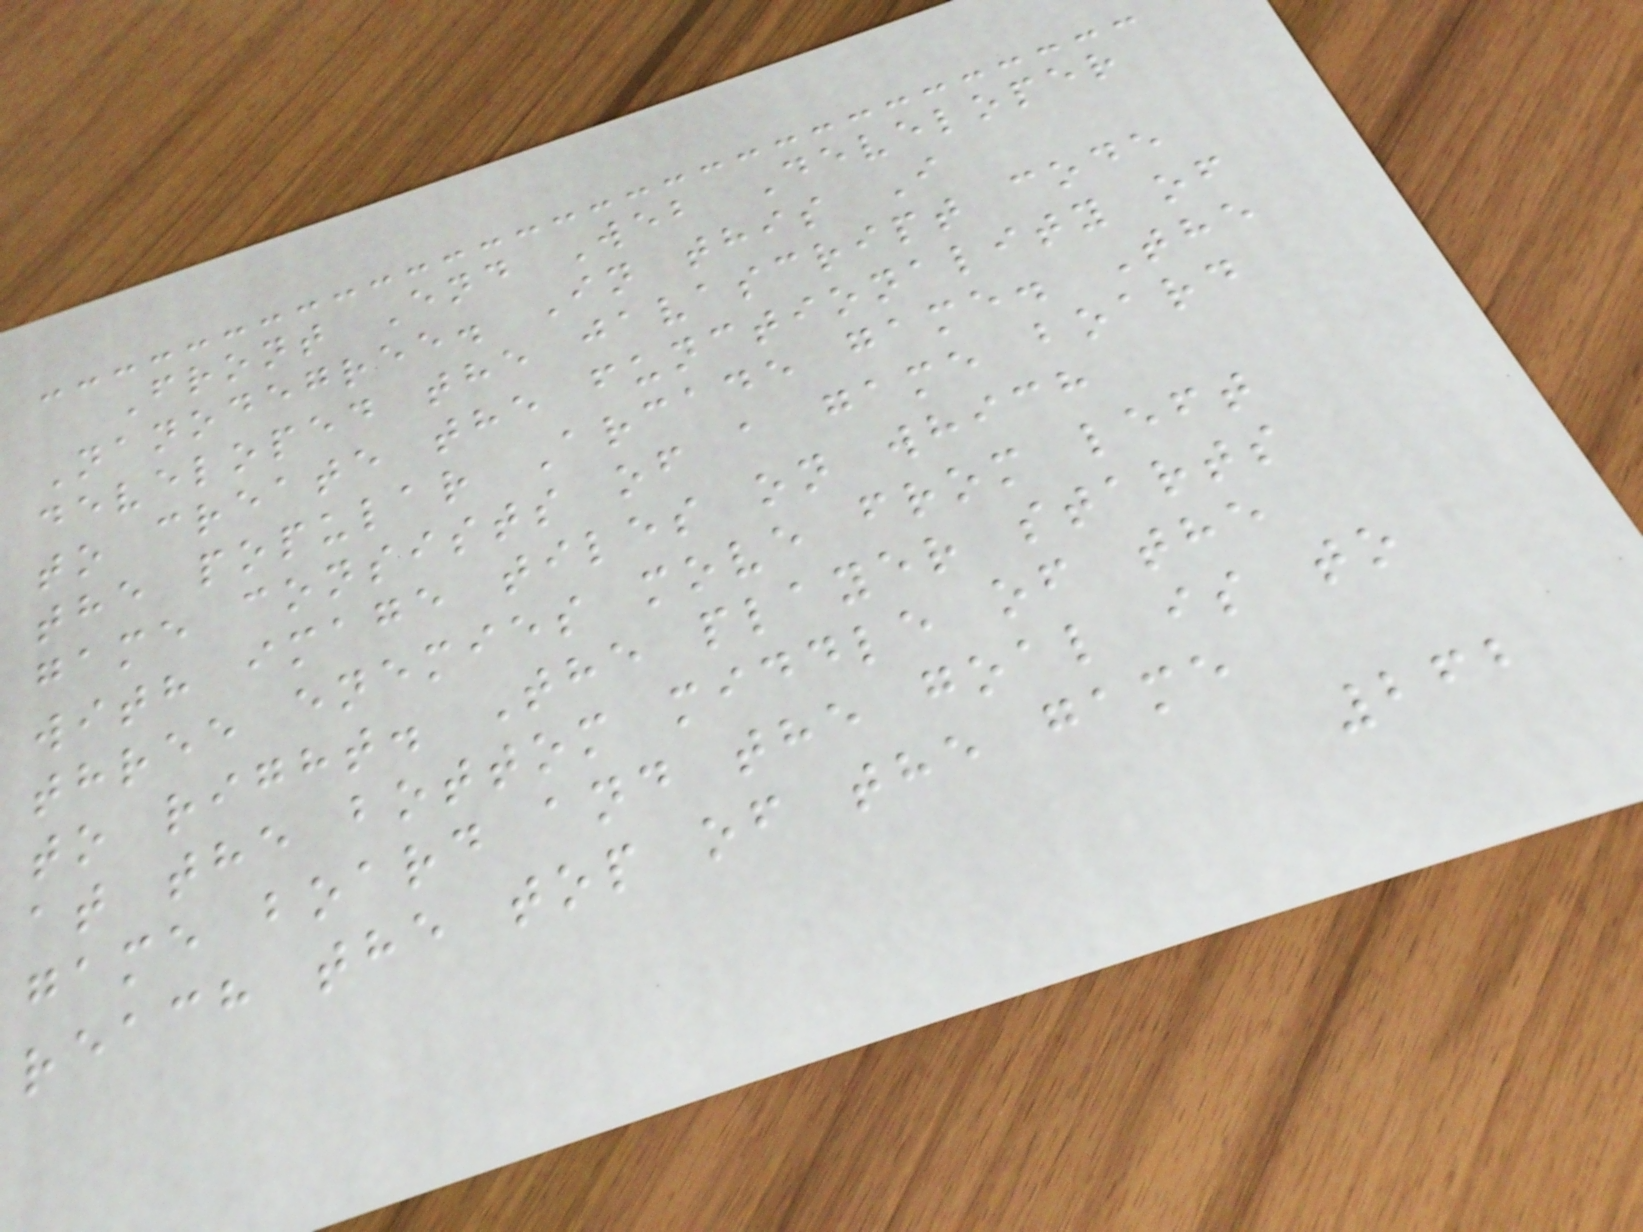Front End Web Developer
Nanodegree. In this I
developed the javascript code
to create the functionality of
the popular Arcade game. The
game consists of a game board
with image tiles on which
three enemies move from left
to right. The player starts
at the bottom middle of the
game board and the goal is to
reach the top of the game
262
